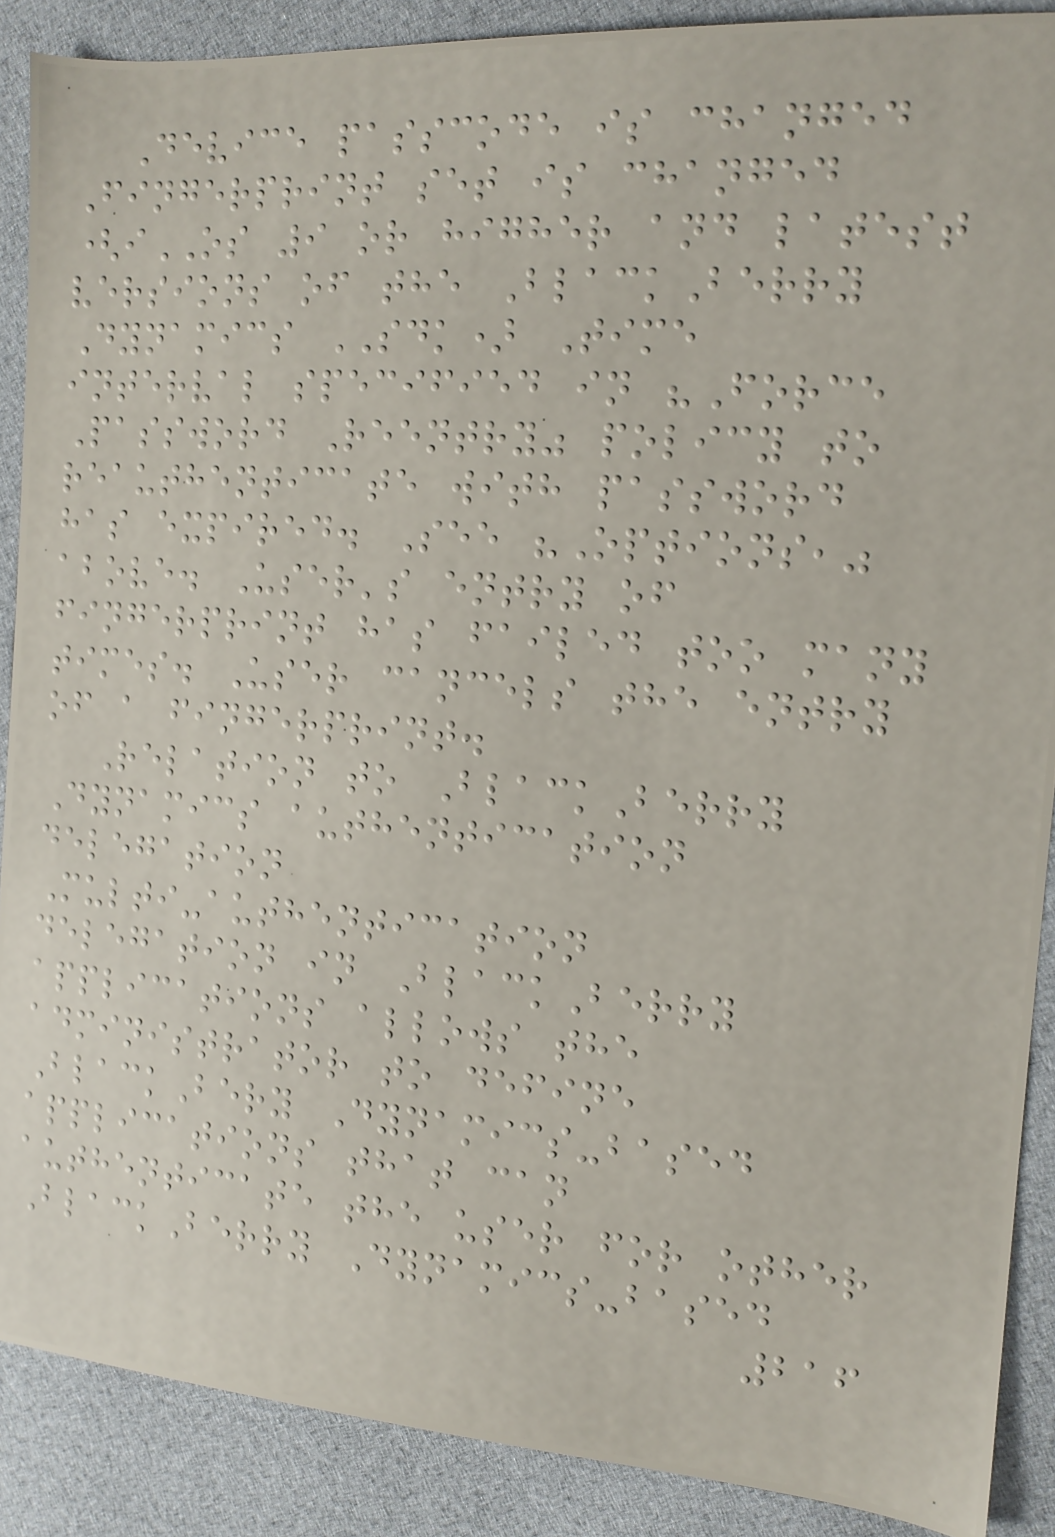Device passcode is changed
Fingerprint set is changed
(iOS 9 or higher and latest
versions of the BlackBerry
Dynamics SDK) Time
interval specified in "Force
Password Reentry" policy to
reauthenticate with password
has expired. See "Options,"
above. User's entry of
fingerprint has failed too many
times. User cancels the entry
of a fingerprint.
Relation to BlackBerry
Dynamics authentication
delegation
Multi-authentication
delegation in BlackBerry
applications allows the
administrator to define
BlackBery Dynamics-based
applications that can
authenticate the user for other
BlackBerry Dynamics-based
216
